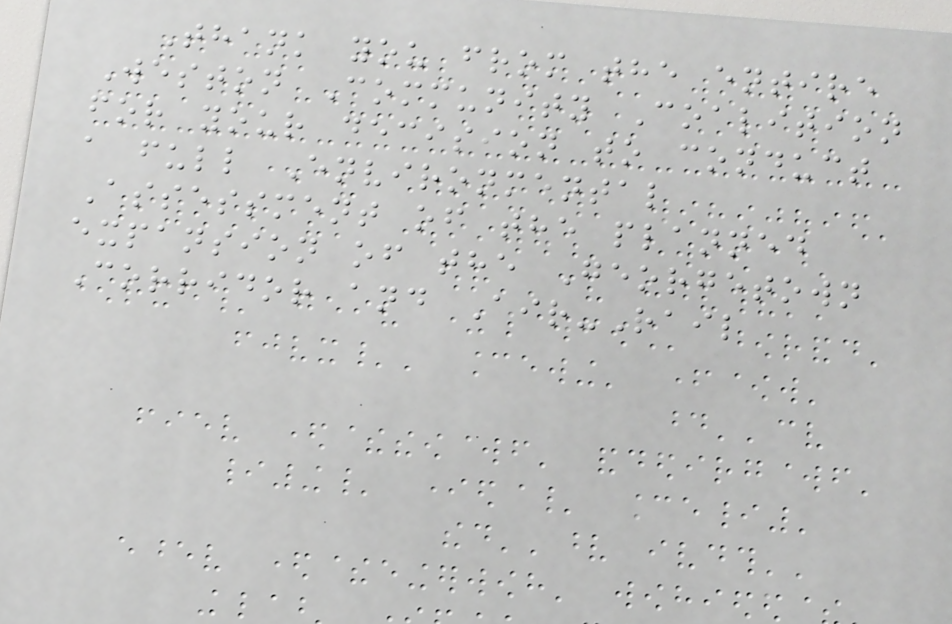Thank you from the entire
Weston Community Coalition
for your decision to conduct
a full Environmental
Assessment of the planned
expansion of the Georgetown
Corridor and Air-Rail
